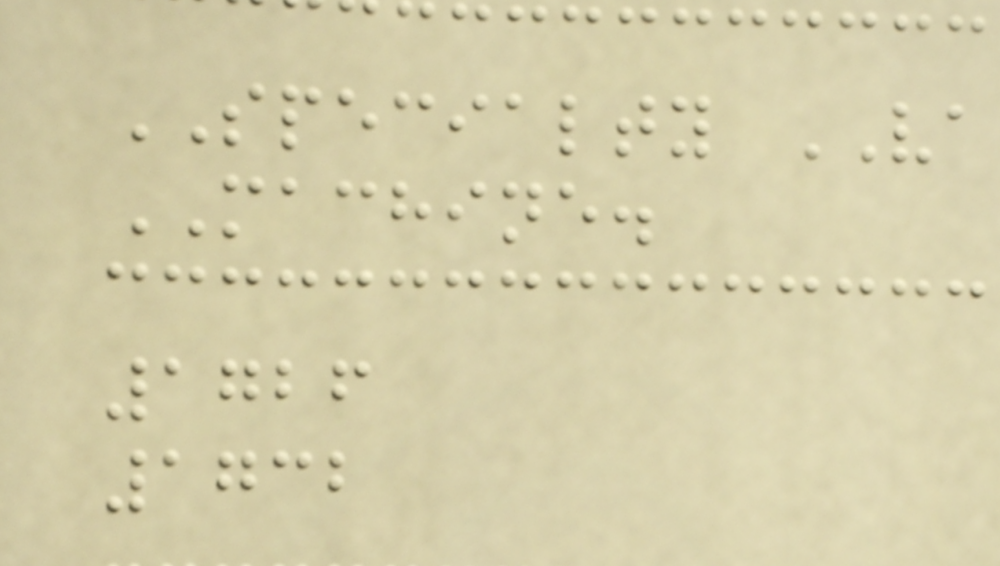SPECIALTY VA
MACHINE.
1726
1732
